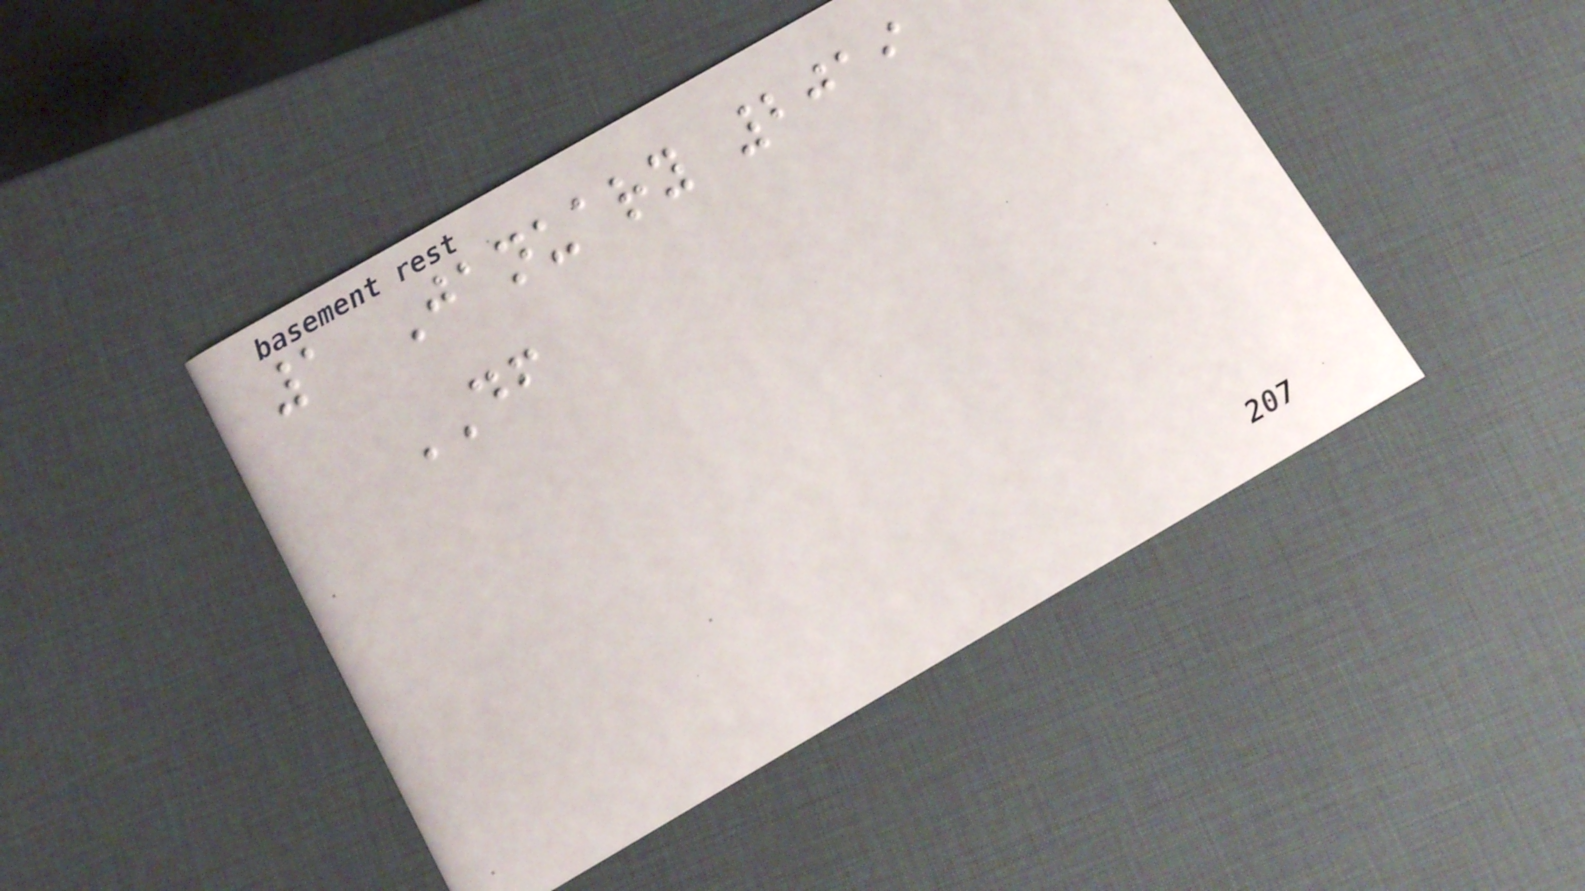1 January 2019
DF
